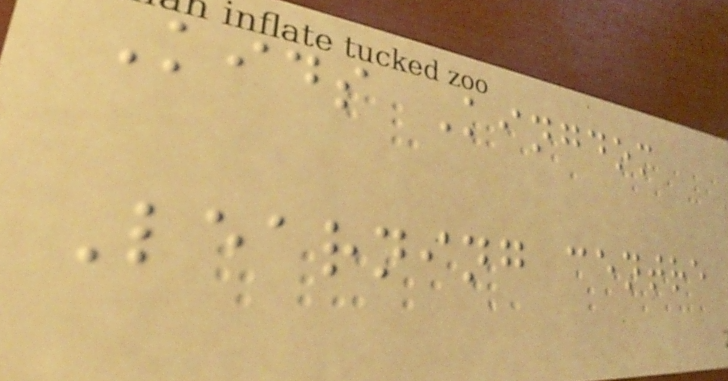Kids Kingdom
Learning centre
